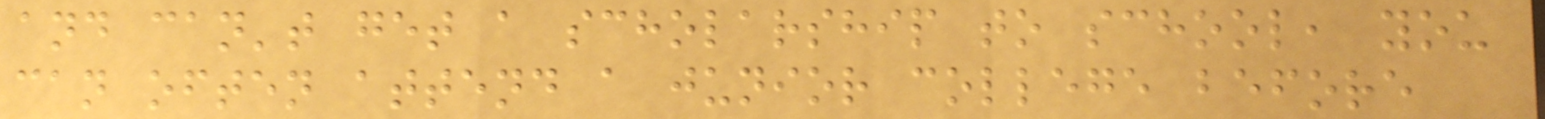and can't get a scholarship to school, you
can often attend a junior college before
